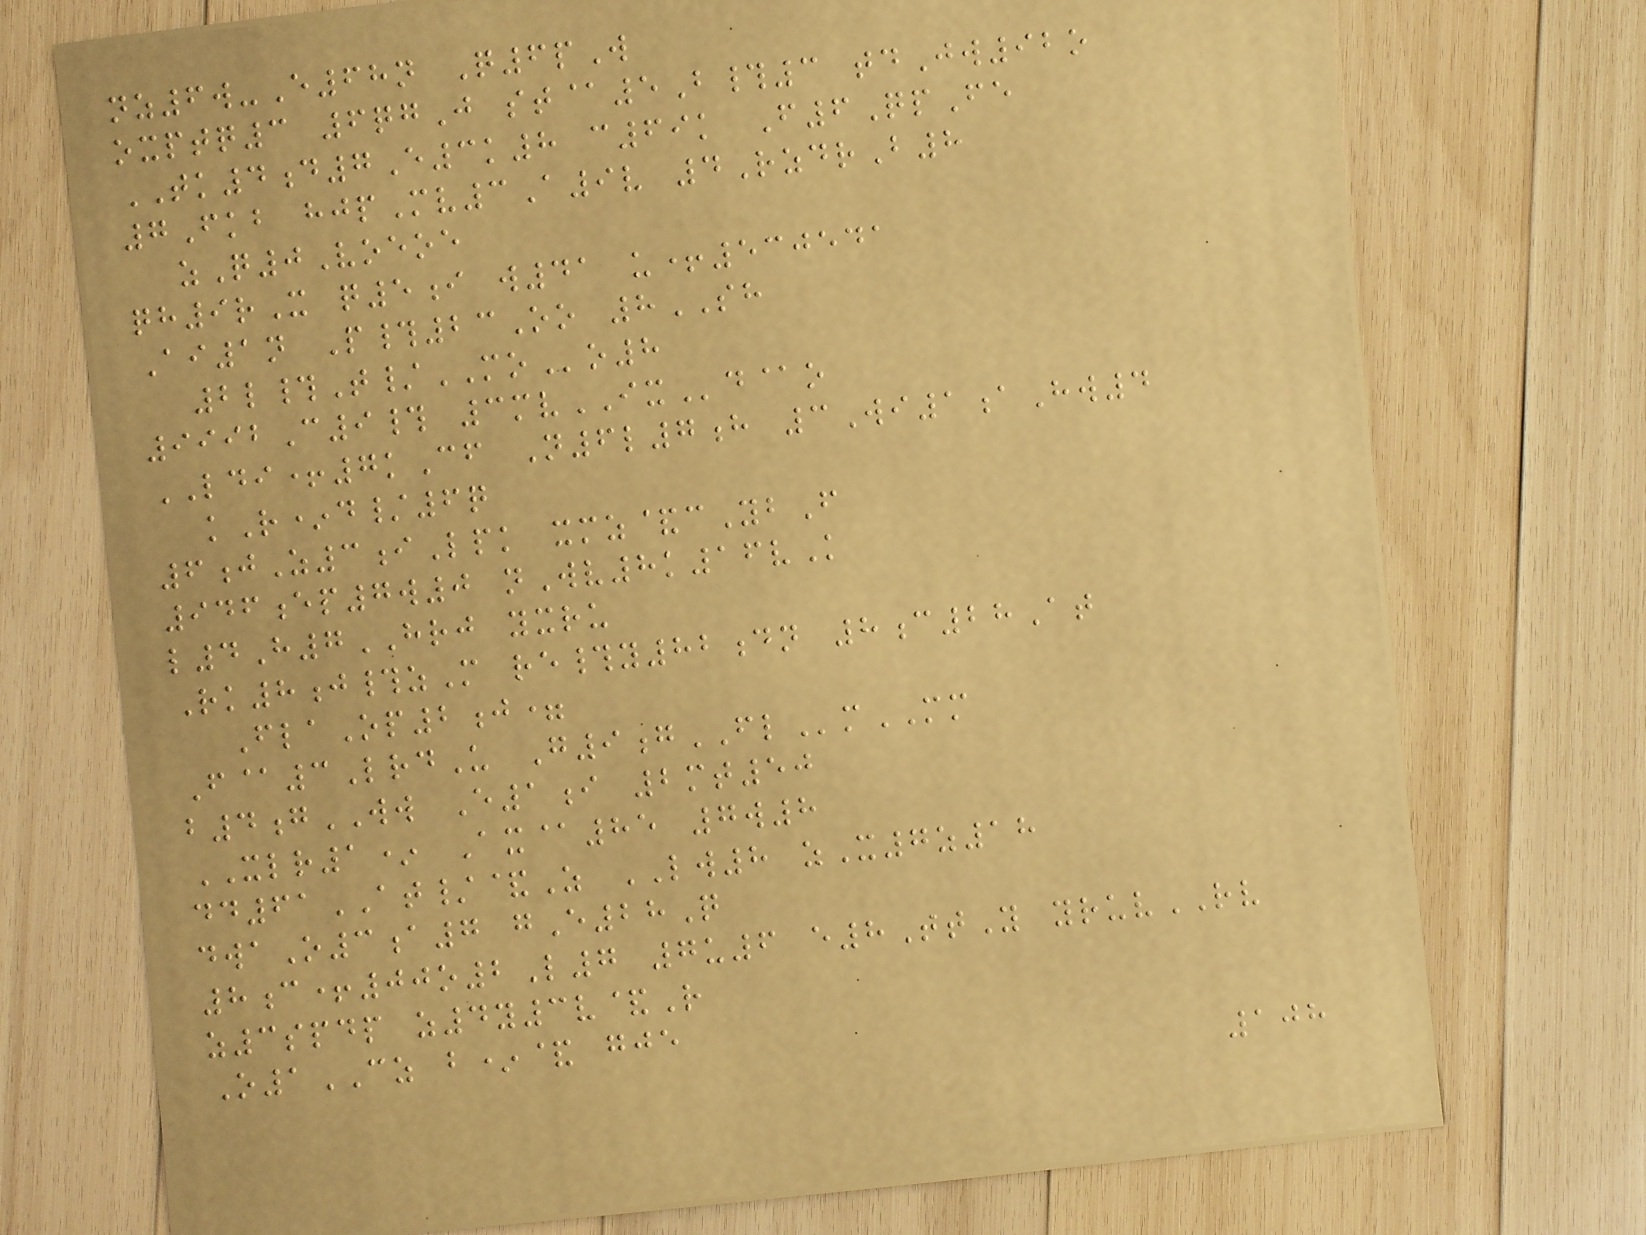nz6w-E68n Q6pW
oxptq3 6qgJ st@5B#3 tdJw92o
TK4d7E3k8 c69k F6QpFe
7Fkb hjpMv3A9v 4RzdrB8
zQ0Voeoe
qh9rX q5i w41 u+530541
Ai1n P#23Oo 8SH
2l#T/MOo8
9992C9# 3mvIXd@o
LDI+7kCf N6l7h 3Wi1aHw4
kR*d/6q
6jZ3iLpk xmz&cYbF
946ep7w0 nWv8k16vK
l4H7HRJ yxru
Rk8j#zM re#y82dn 8c28At
FlaOp2j=
F@3LrdU G9gFLmMM
b4gWW E1i 2mt50
XLR1* Ax@85 7w8
dd61AT/&Z LW8 zX7z18
dwaO3a7 gE28Q
8c+00o2L7 7u6 e8TtY yruvRV
z3spdp z4y3v&R
O1CZ b*& gje
108
